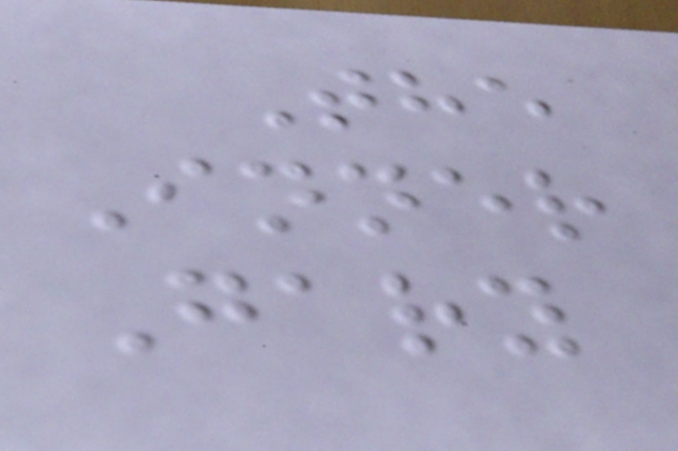The
Inner
Gary
